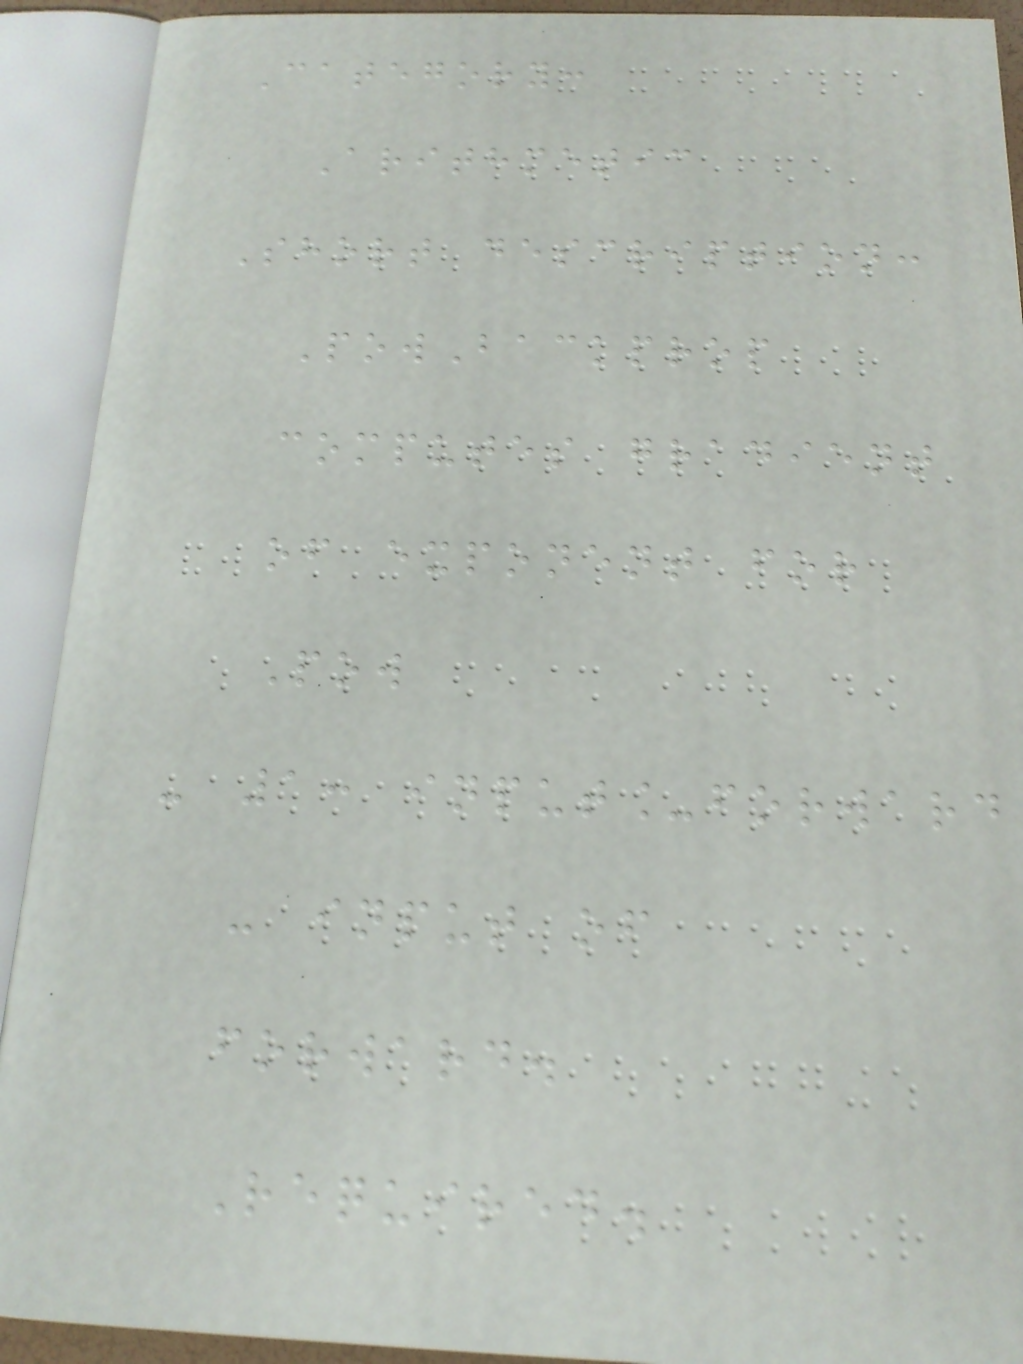Category:
Arithmetic
Short description:
PowBackprop
computes gradient
of exponent for
Pow
- 1: input_forward
- input of
forward.
Required.
